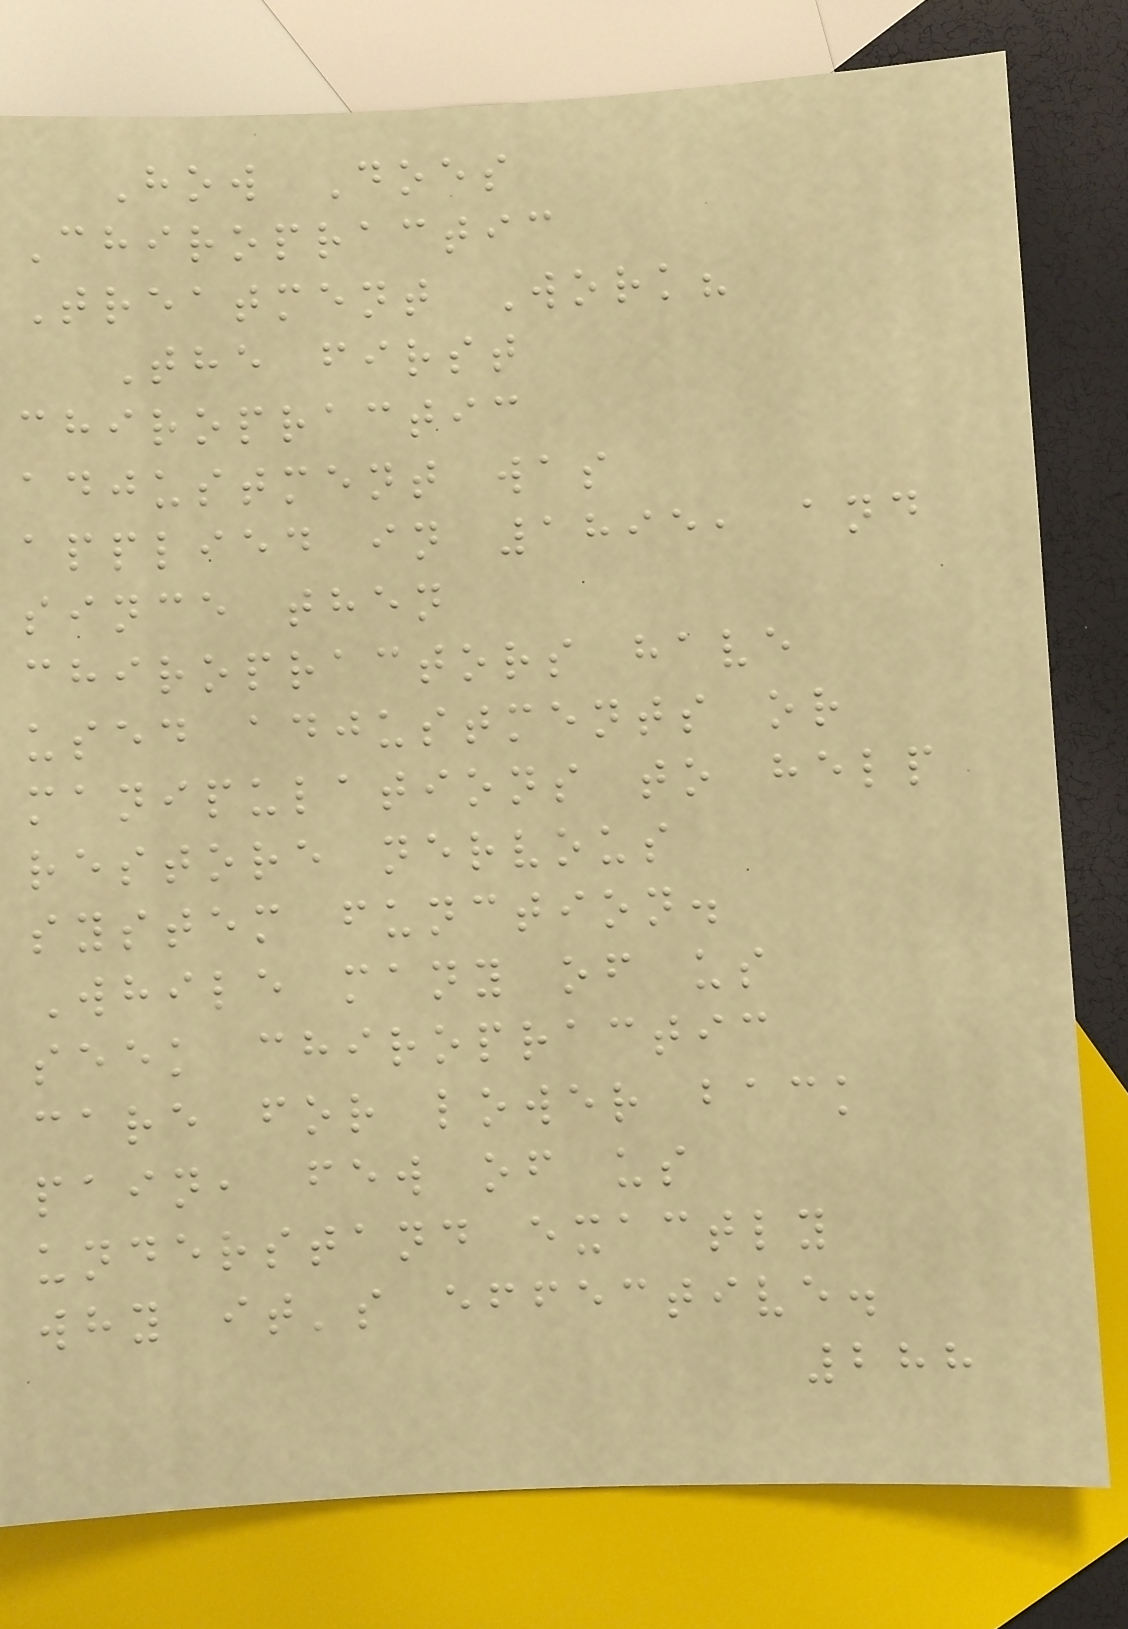How Does
Chiropractic
Treatment Work?
The first
chiropractic
adjustment was
applied in 1895, and
since then
chiropractors have
used adjustments or
manipulations to help
restore nervous
system function.
While many of us
seek chiropractic
care for lower back
pain, few of us
understand exactly
why it's effective.
288
